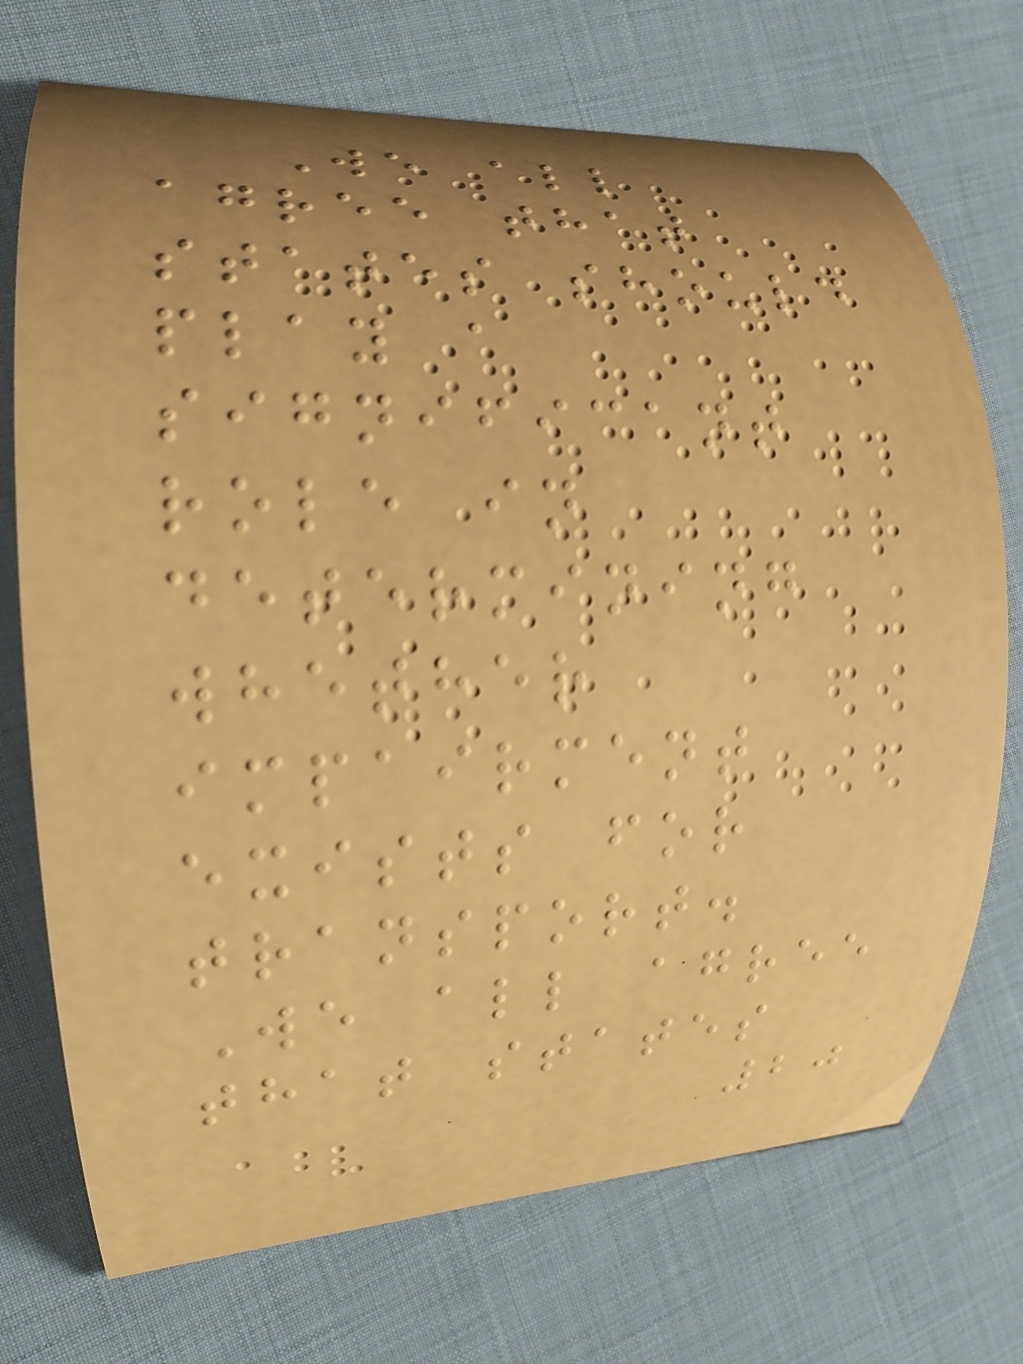We all
agree that
states should
play a
significant
role in
determining
whether
impairment
exists for
transport.
We all agree
that states
20
